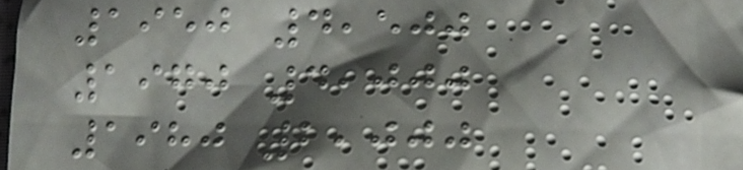1950 4,500
1970 4,000
1980 2,000
